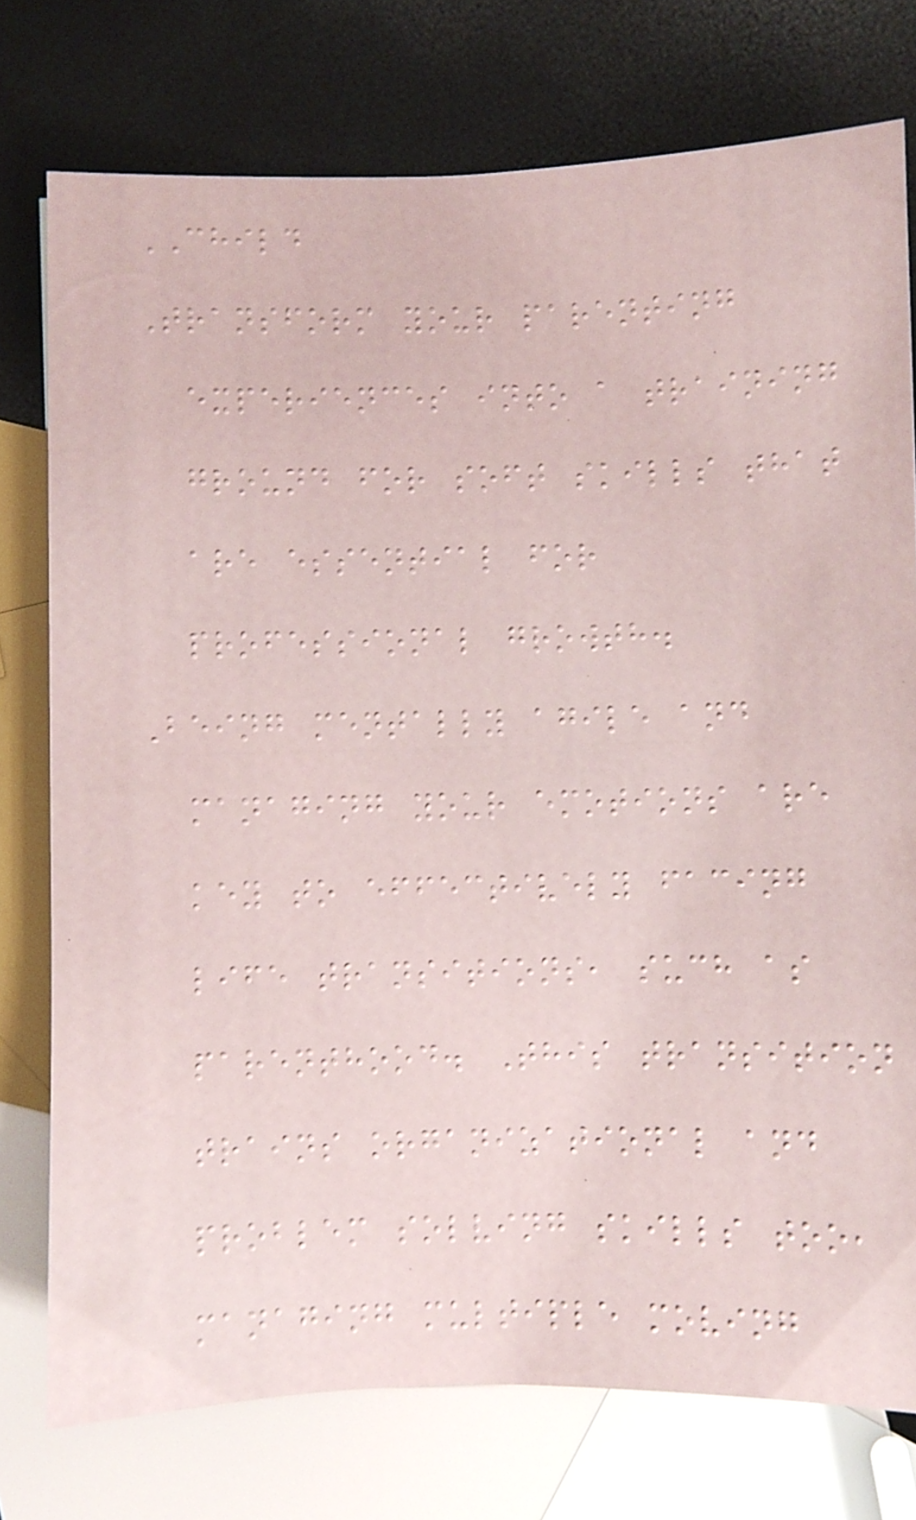CHILD
Transform your parenting
experiences into a training
ground for soft skills that
are essential for
professional growth.
Being mentally agile and
managing your emotions are
key to effectively facing
life transitions, such as
parenthood. This transition
trains organizational and
problem solving skills too,
managing multiple moving
